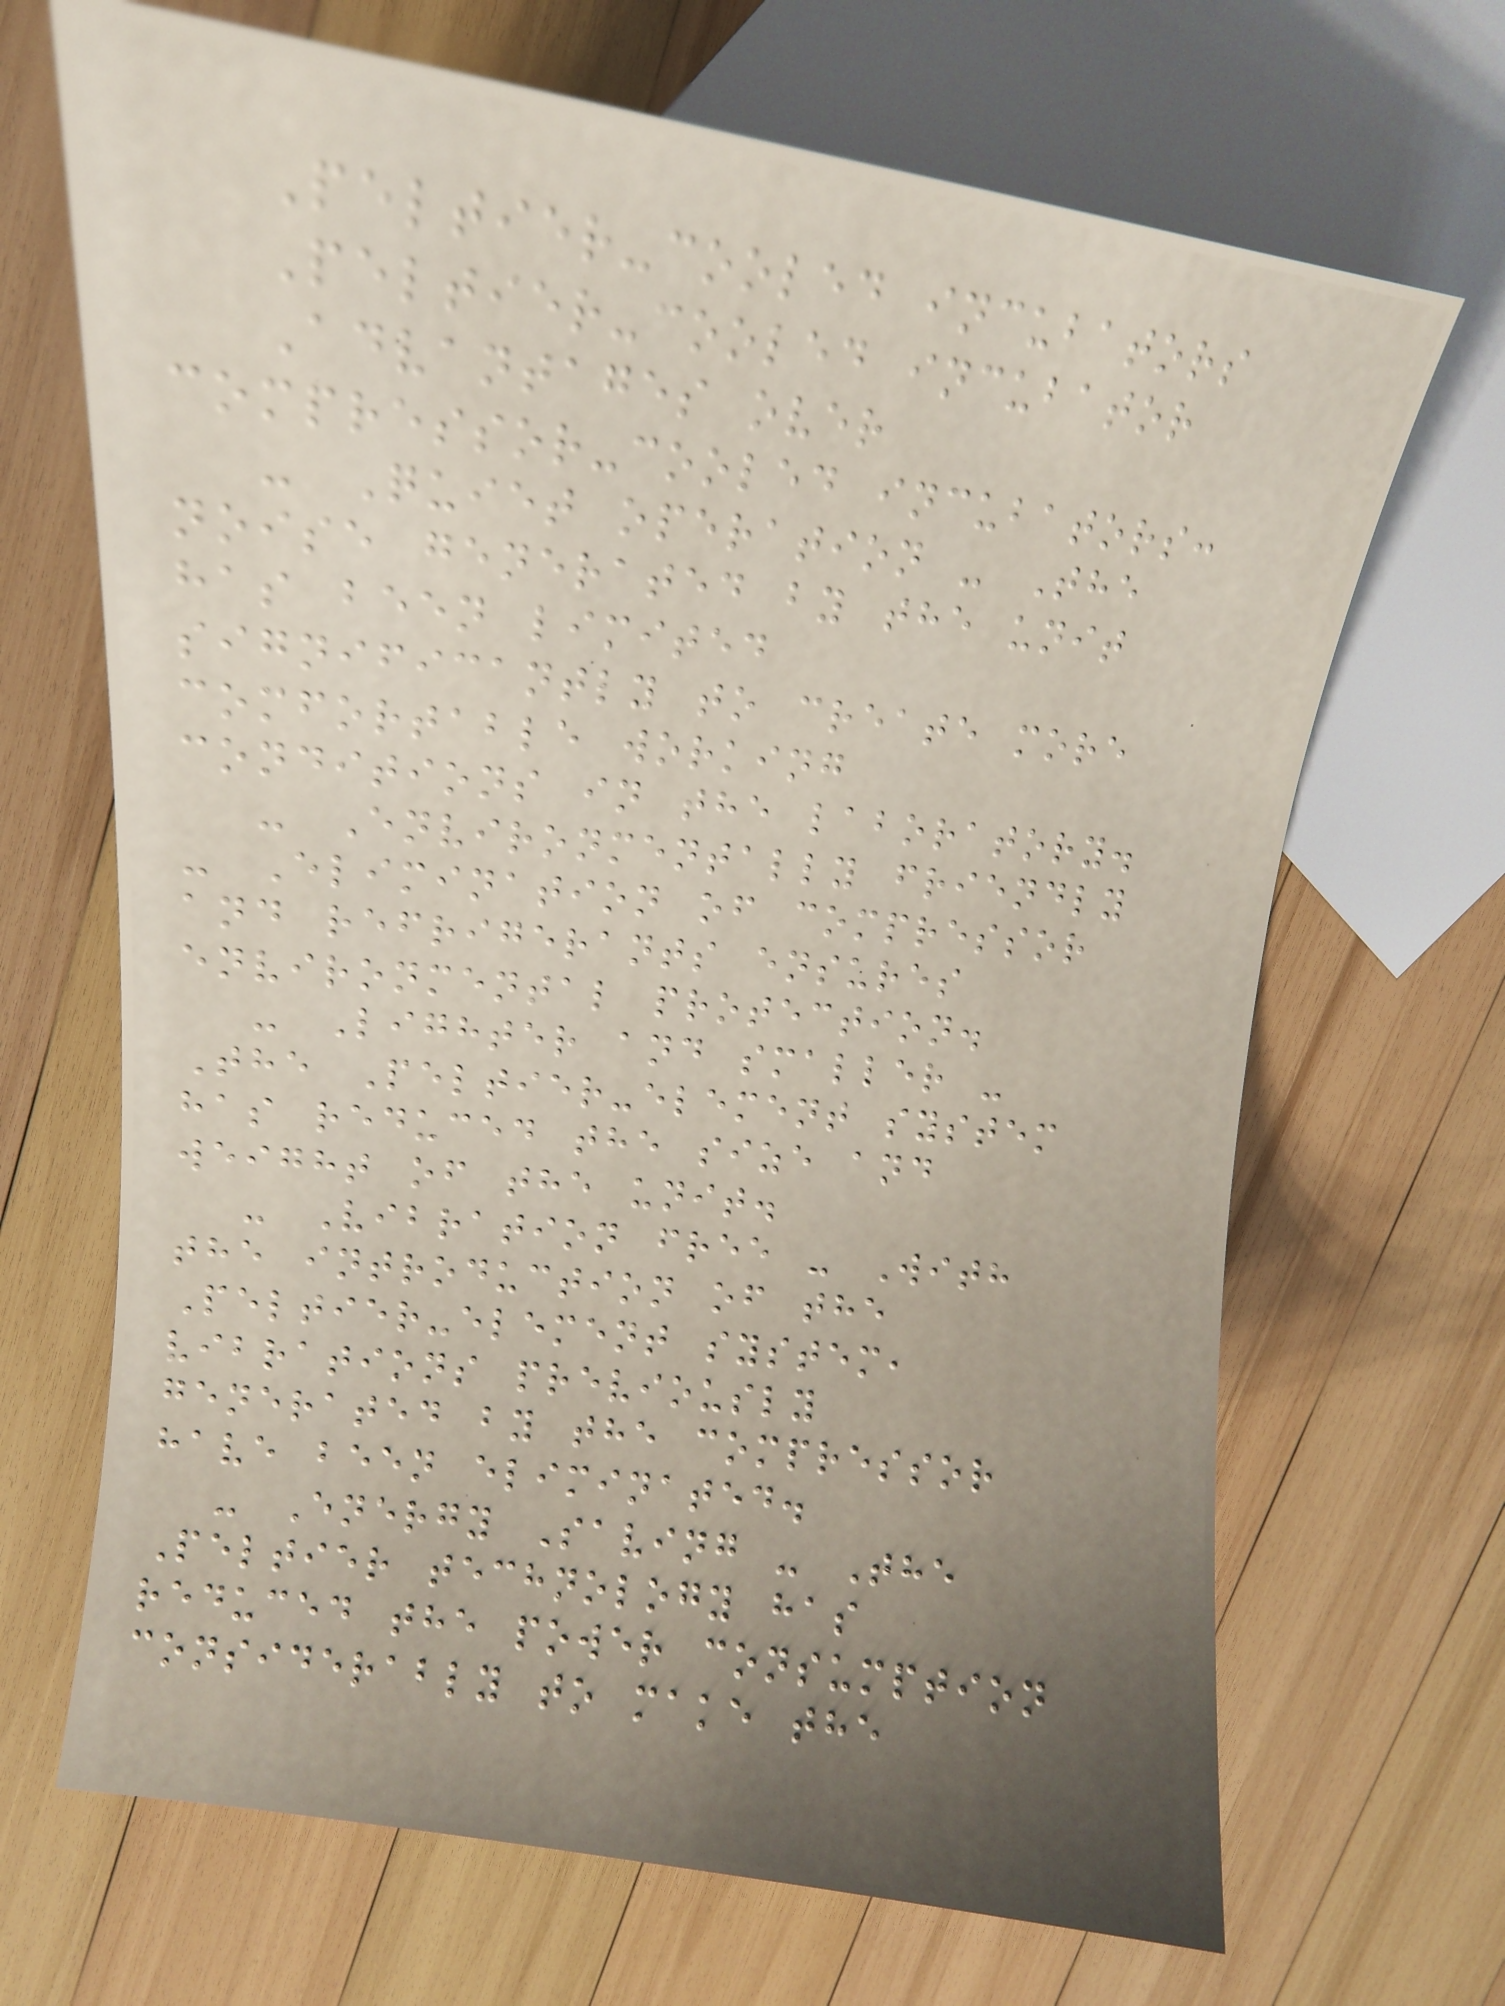Peltier-cooled incubators
Peltier-cooled incubator
Advantages over
compressor-cooled incubators:
- Quiet operation - The
noise generated by the unit
has been limited
significantly to create more
comfortable working
conditions in the laboratory.
- Environmentally friendly
- Elimination of compressor
and refrigerants ensures
environmental protection.
- Lighter and smaller -
The Peltier-element system
has reduced the size and
weight of the unit.
- Vibration free - With
the introduction of the
Peltier-element system,
vibrations previously
generated by the compressor
have been eliminated.
- Energy Saving - The
Peltier technology has
reduced the power consumption
considerably to make the
